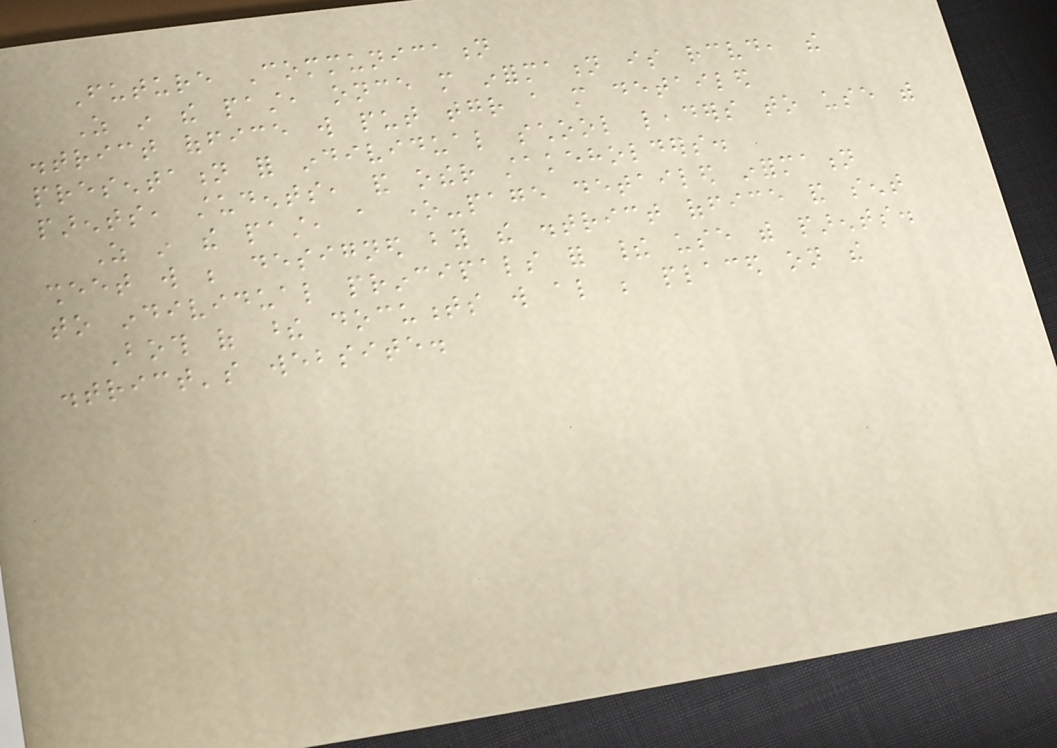Future Communication
As in the past, once more information is received, the
district office will put together a more detailed
presentation for individual school leaders to use with
parents, students, and other stakeholders.
As in the past, a one-page detailed information
sheet will be designed by the district office and sent
to individual principals for their use with parents.
Both of these documents will also be placed on the
district's website.
